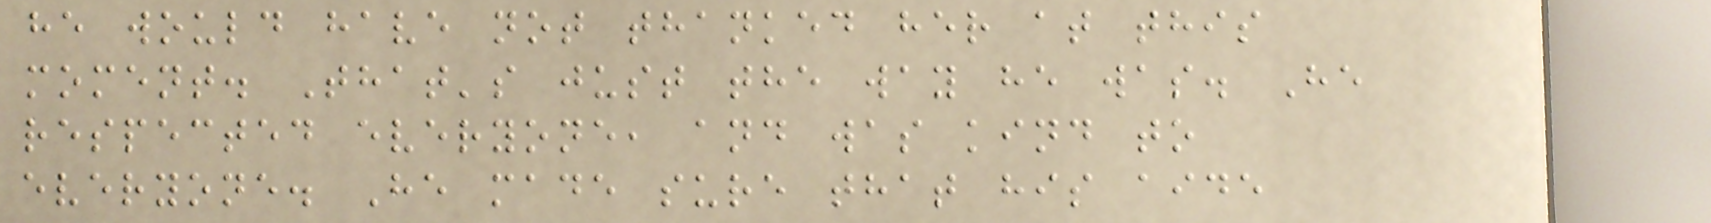he would have not thanked her at this
moment. That's just the way he was. He
respected everyone, and was kind to
everyone. He made sure that his aide
